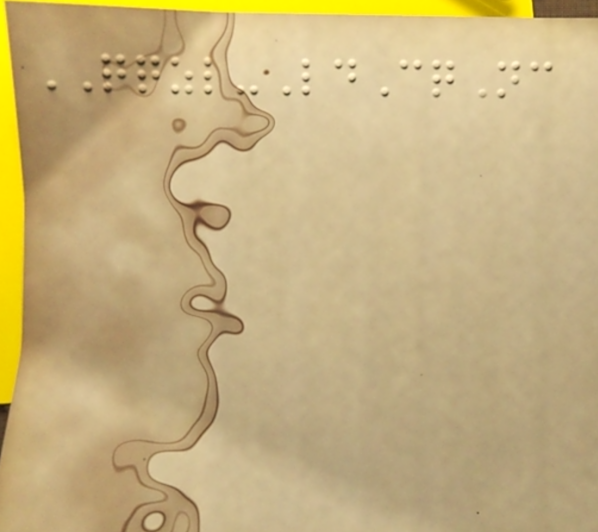QQZL-LdCqNc
